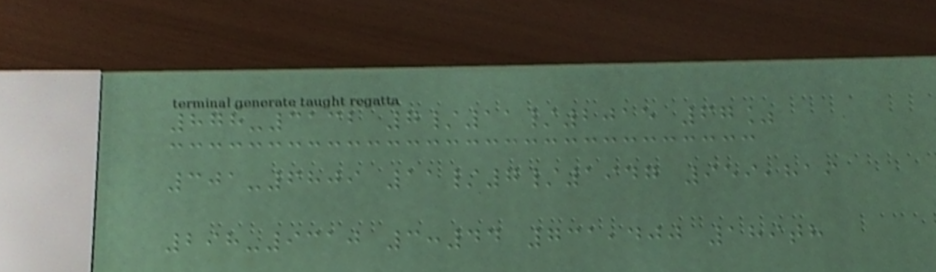878-3132 7/11/2015 67%
301-6809 11/7/1947 959,819
298-9310 3:44 731,400 189th
